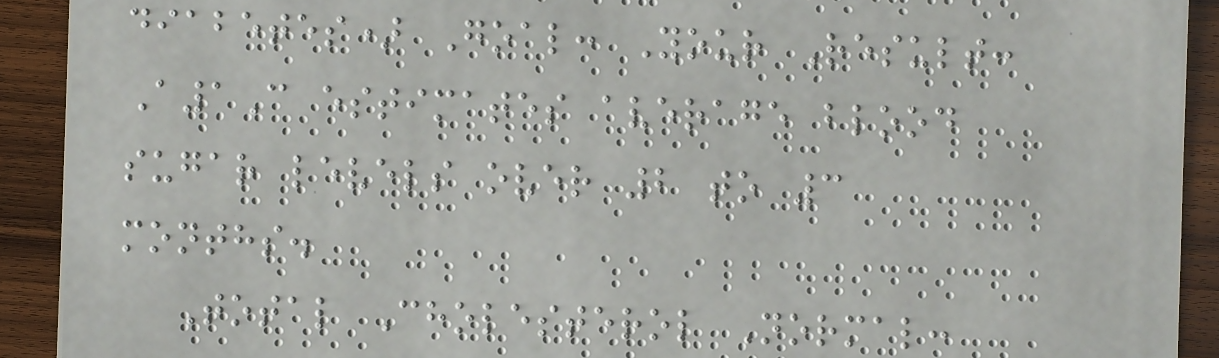diabetes) Goal: Your Result:
A1C estimates average blood
sugar levels over 2 to 3
months.
Total Cholesterol Normal:
